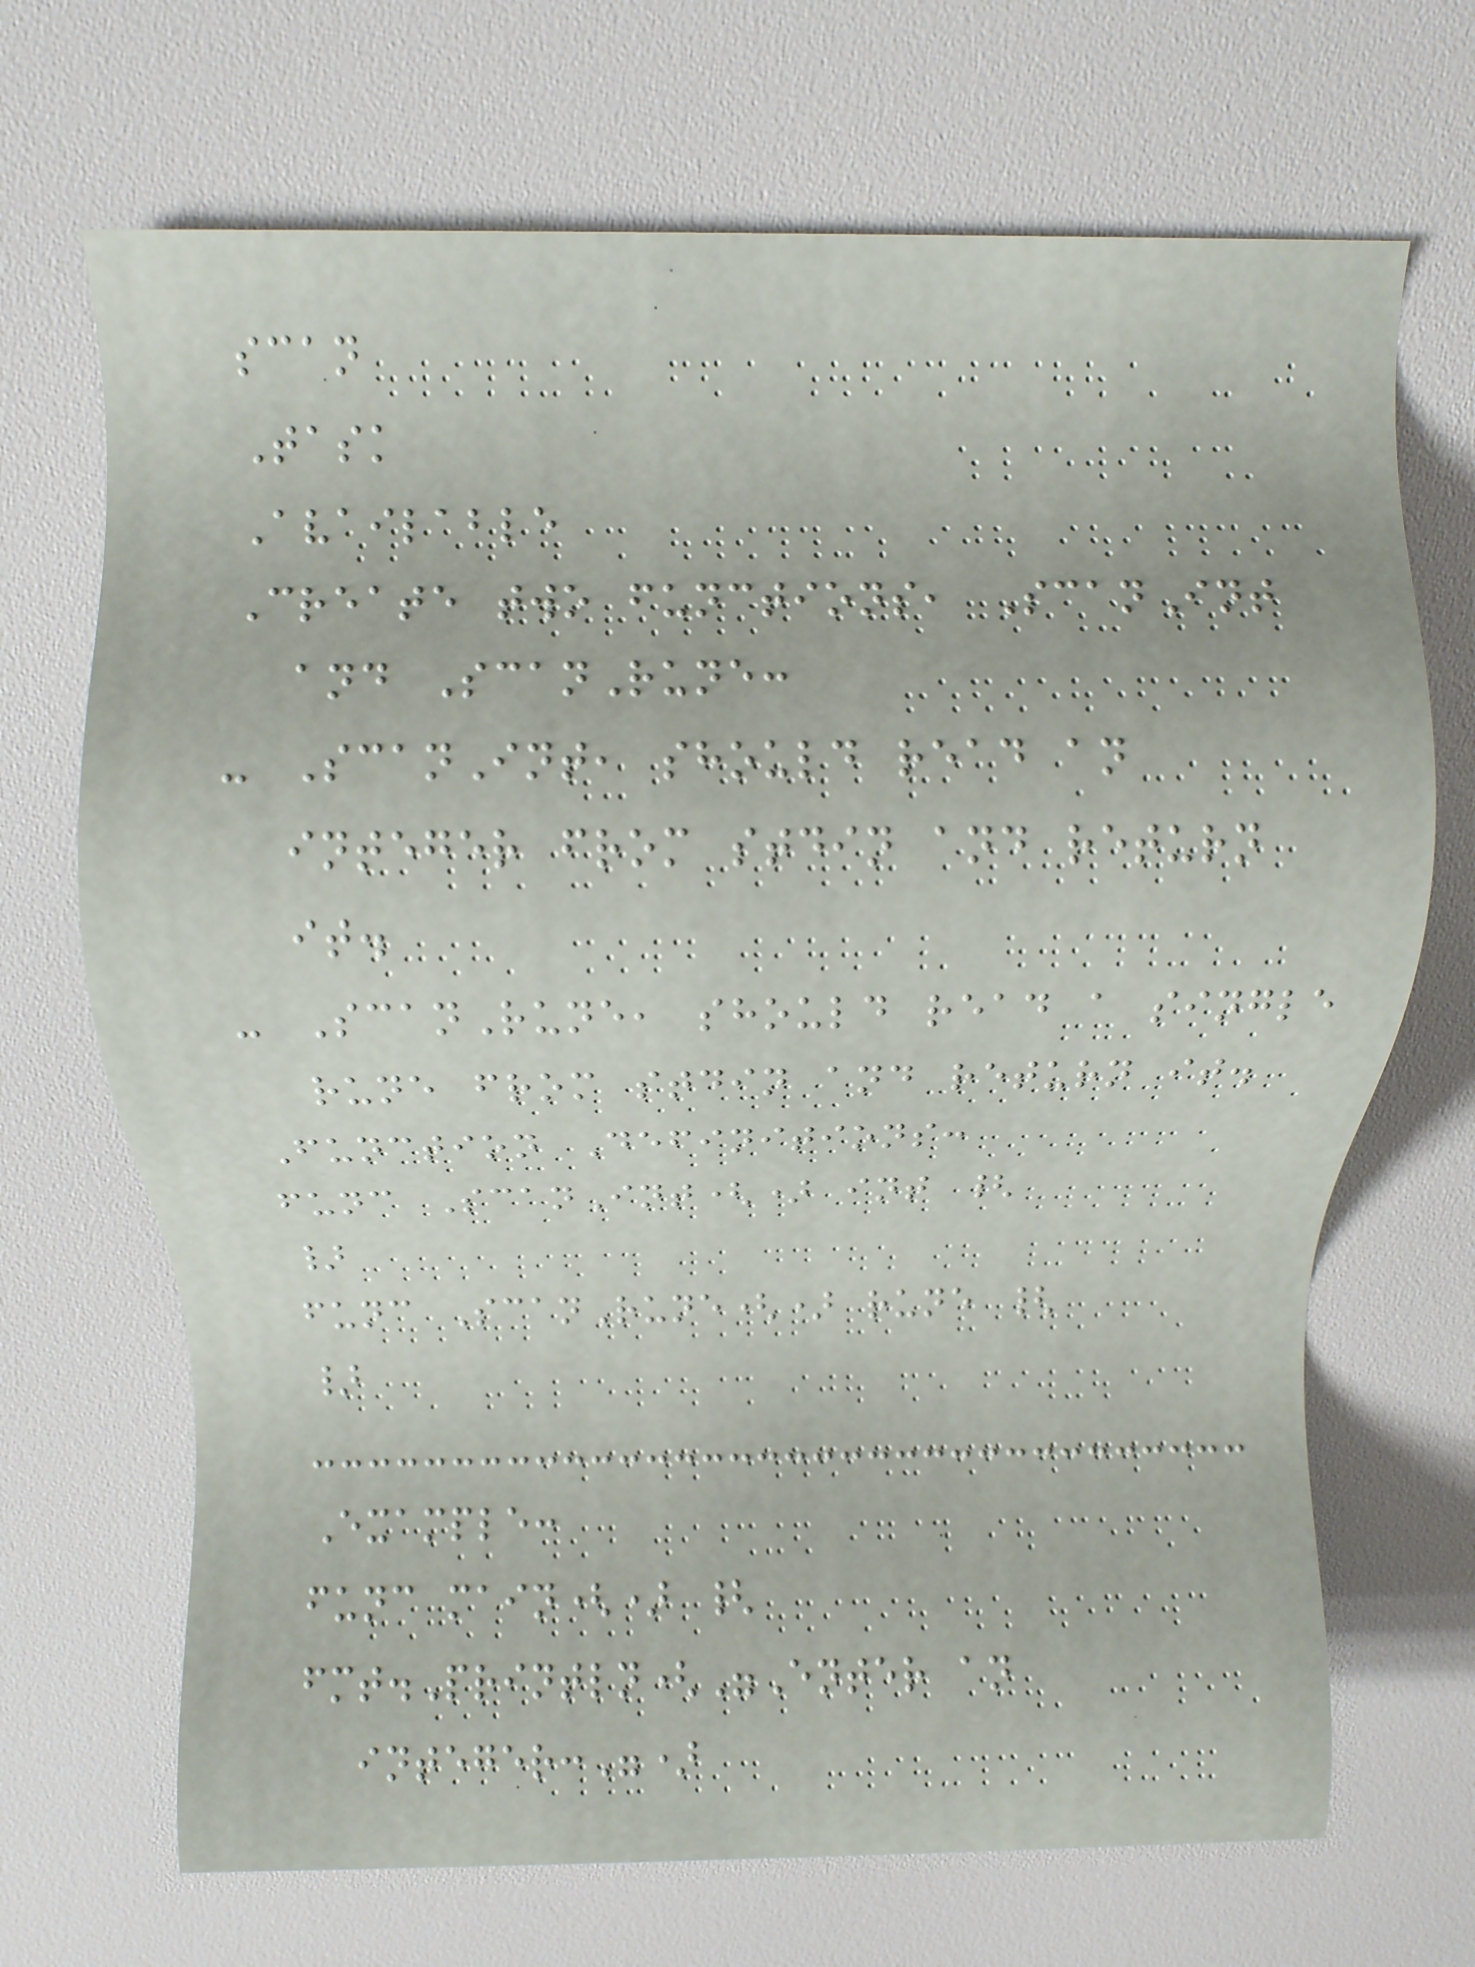scan
Task
Available
Create two functions, ScanInt
and ScanRune:
- ScanInt, should read an
integer from stdin and return
it.
- ScanRune, should read a single
rune from stdin and return it.
Function Definitions:
func ScanInt() int {
}
func ScanRune() rune {
}
Example:
func main() {
fmt.Println("Enter an
integer:")
